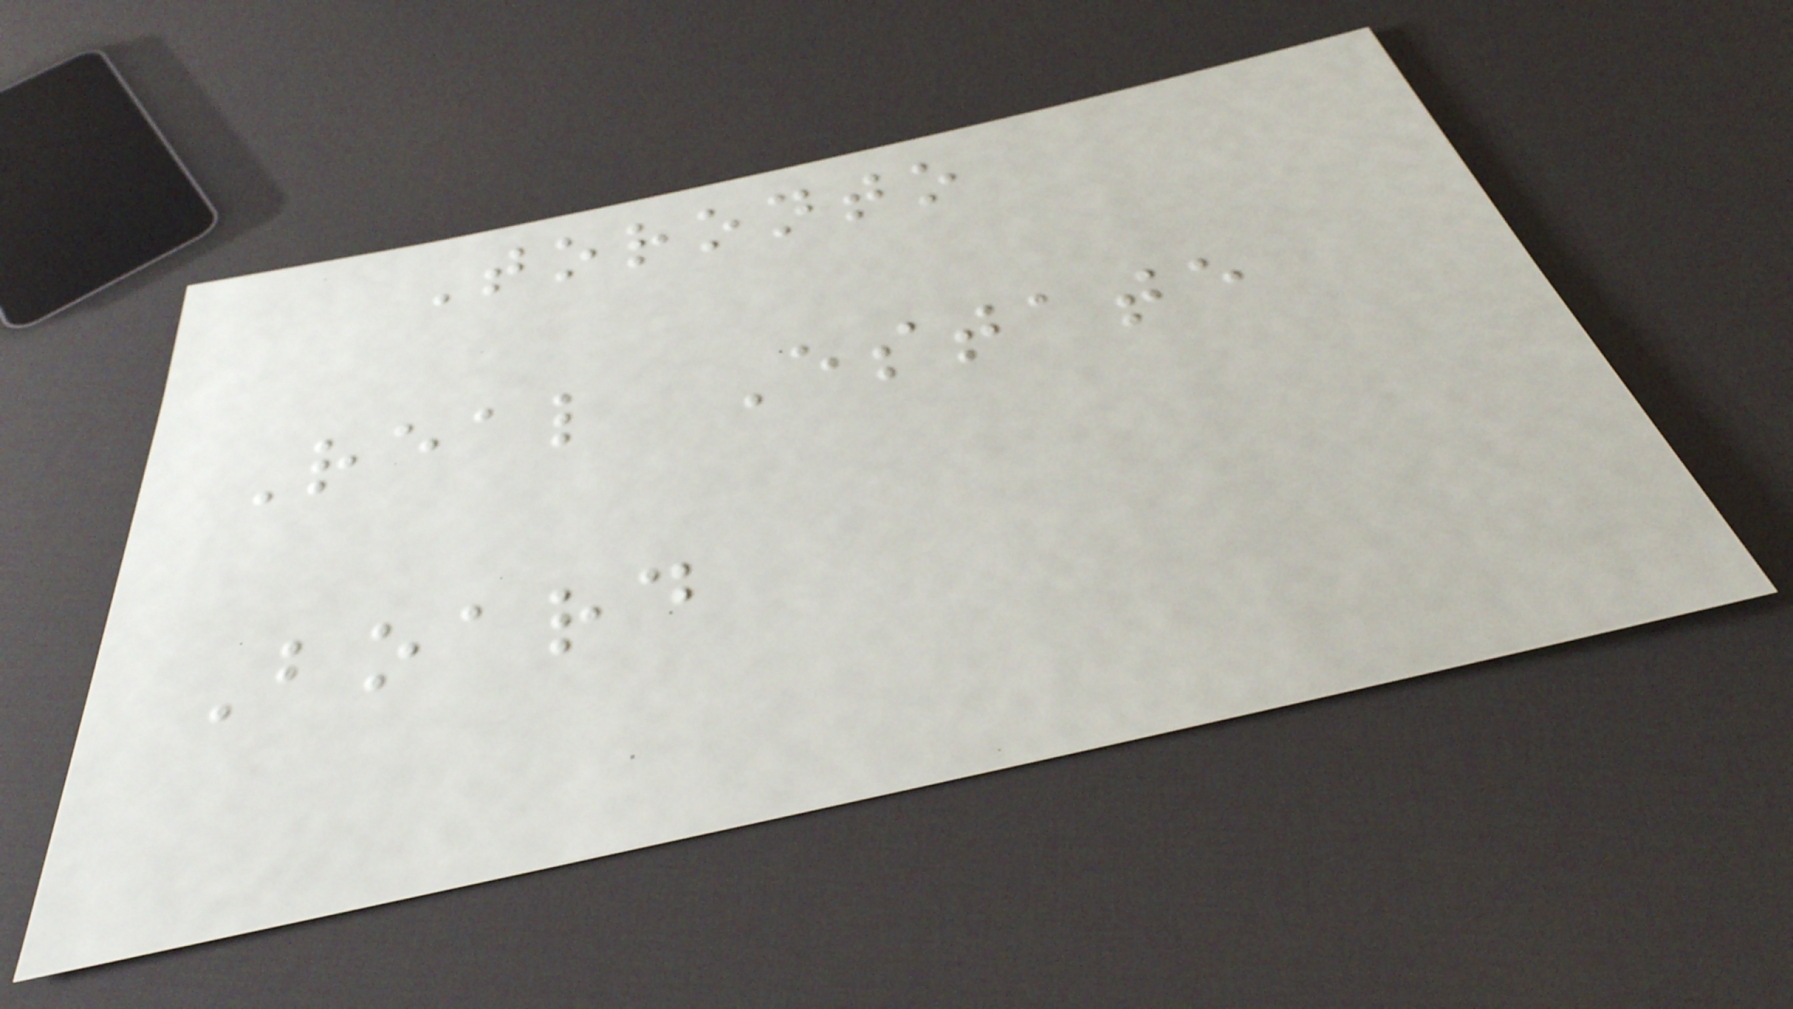Toronto
Real Estate
Board
